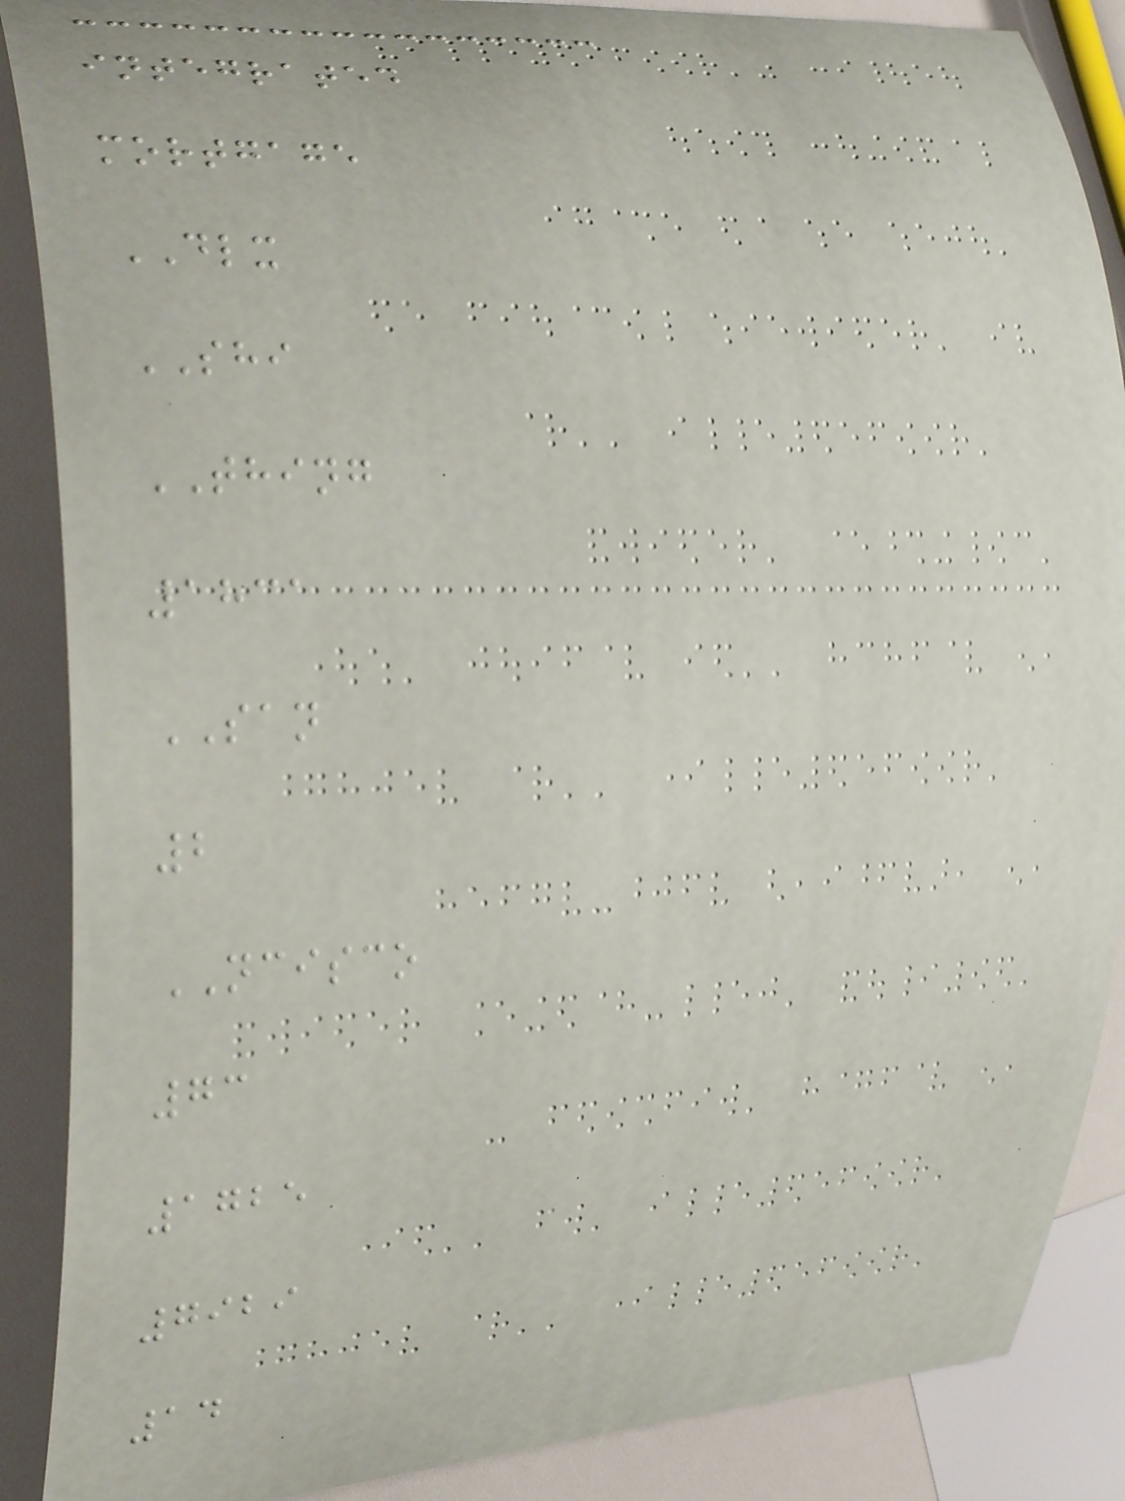integrated
mortgage
DLX
SHI
THING
1831
SAN
2
NCISCO
73
1725
7929
14
